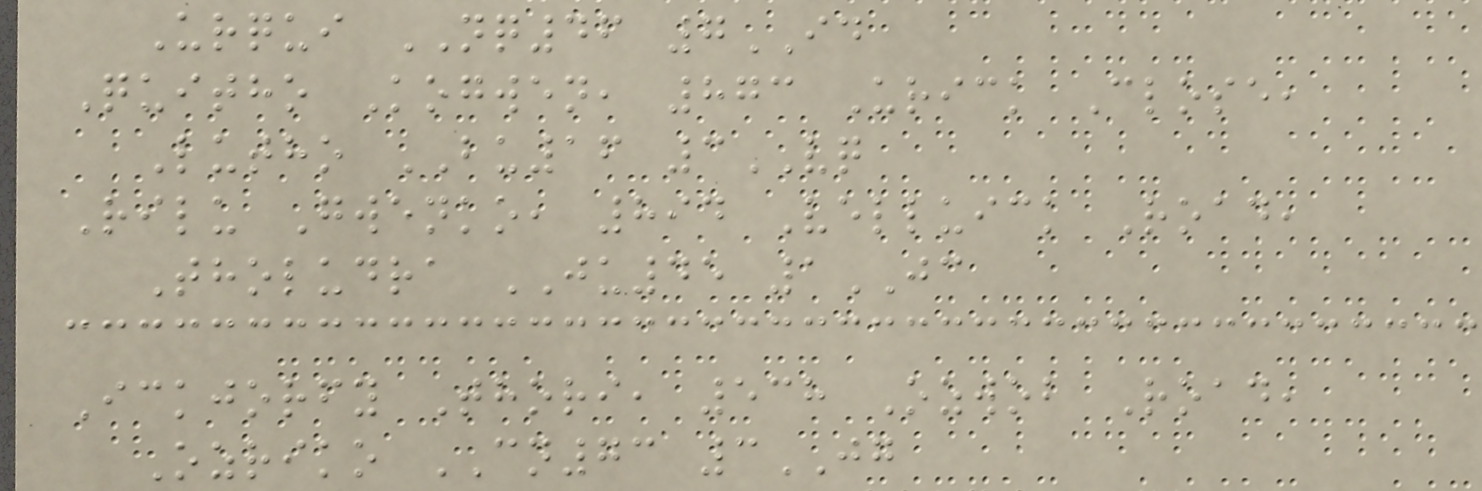Urqui NQ46 7ID
Quitho Kogwen, 873 Urick Close,
Lutho BU16 3VQ
Rilu Gwenko, 894 Velluick Road,
Tholudra JU45 1JC
Ickjorfy Thori, 538 Ozwob Road,
Ozriko CN73 3JG
